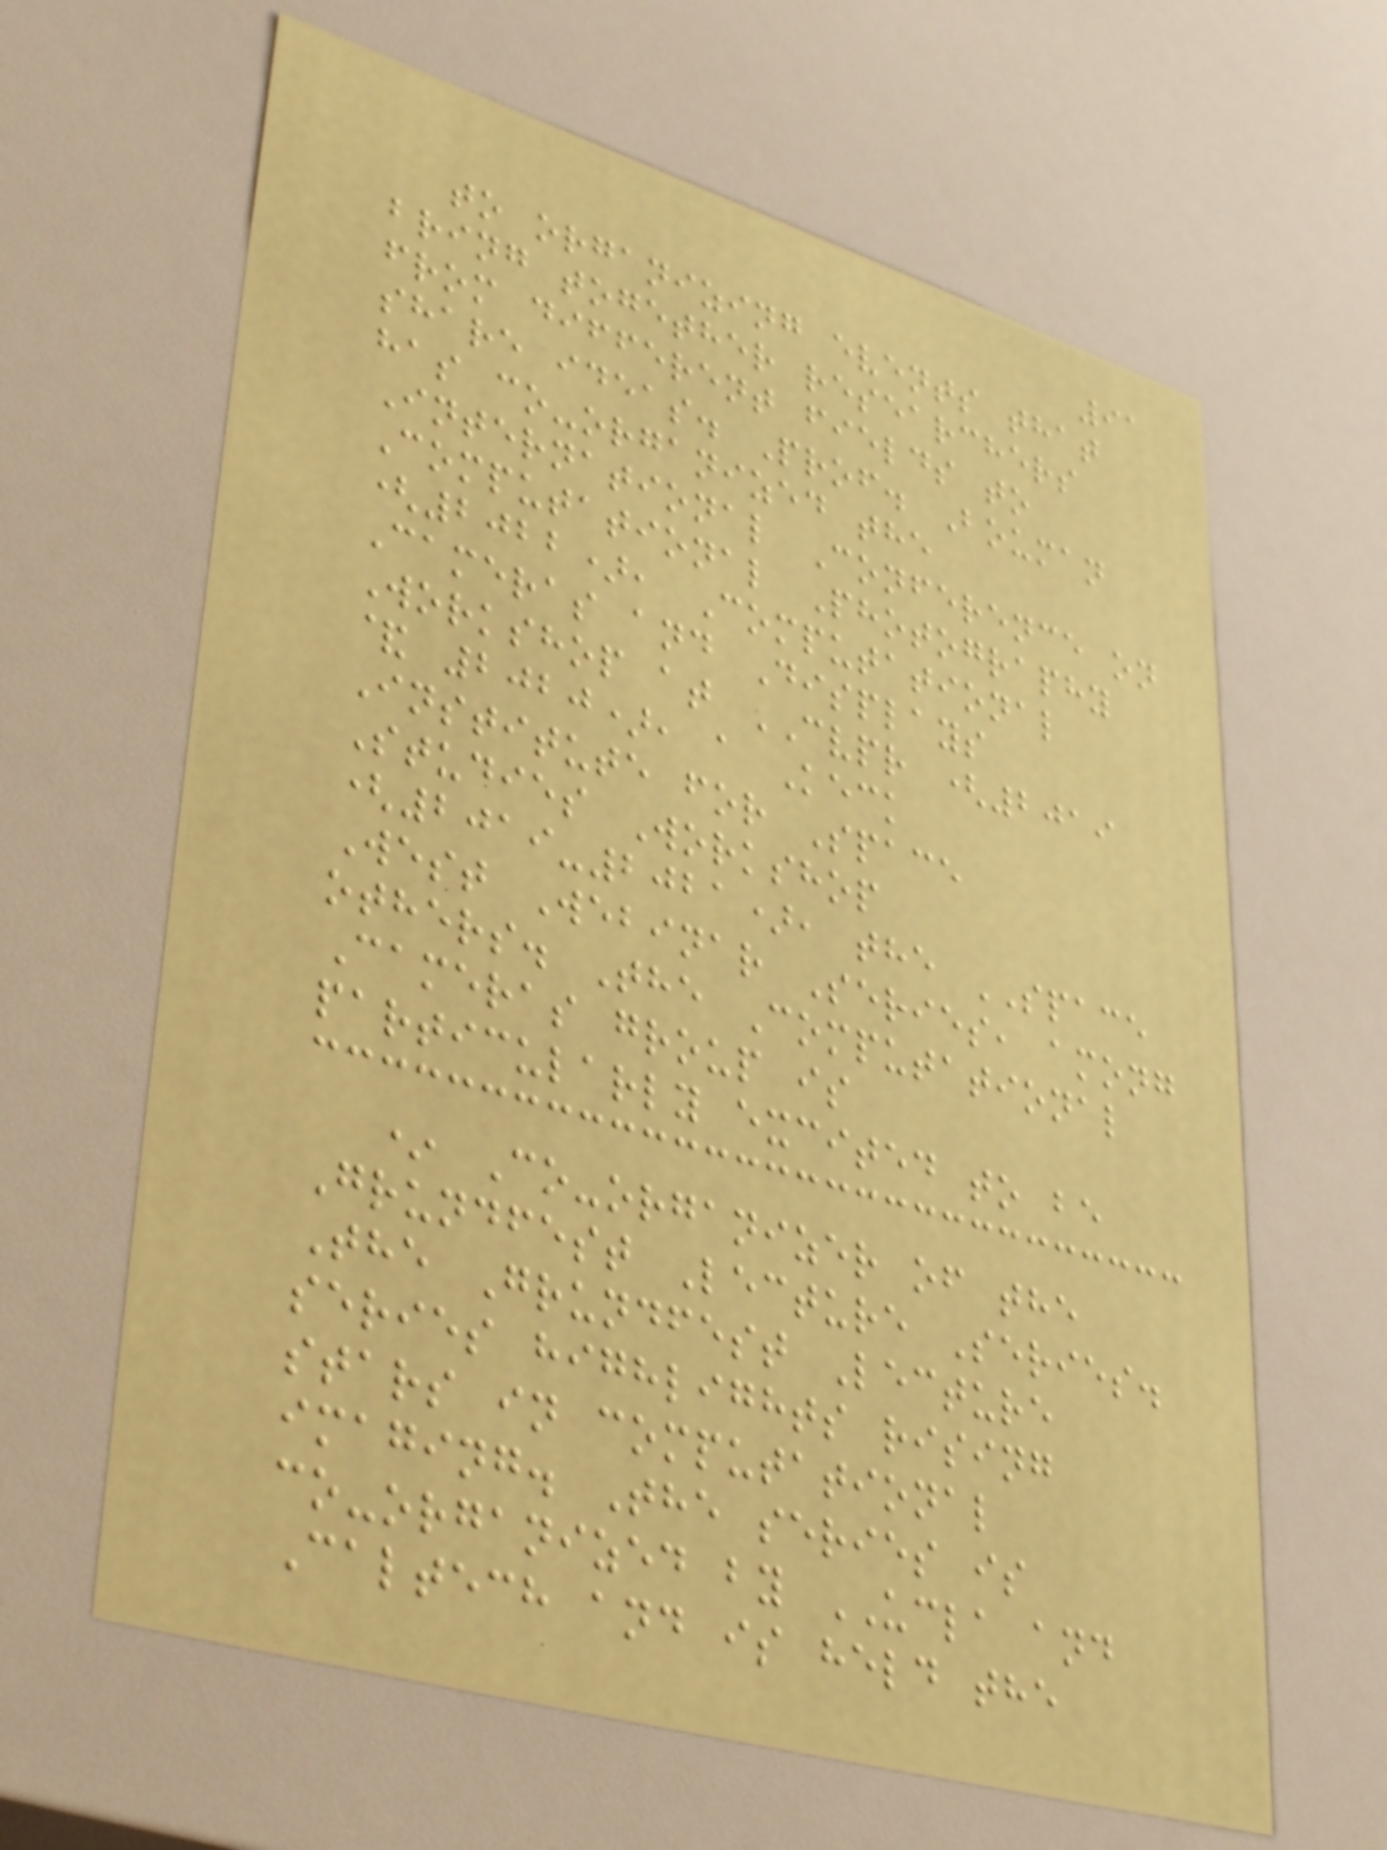91
to organizing events that
bring together researchers
from different fields to
share ideas. Prof. Bouman
has co-organized the
International Conference on
Computational Photography
(2022), Computational
Cameras and Displays
Workshop at CVPR (2019
& 2020), a Keck
Institute for Space
Studies Workshop
(2019-2021), the SPACE
West Webinar Series, among
others. The Computational
Cameras group is
particularly excited to be
* Co-organizer of the
Grundfest Lecture Series.
The Grundfest Lecture
series highlights rising
stars in computational
imaging. The series is
co-organized by UCLA and
Caltech and is held the
